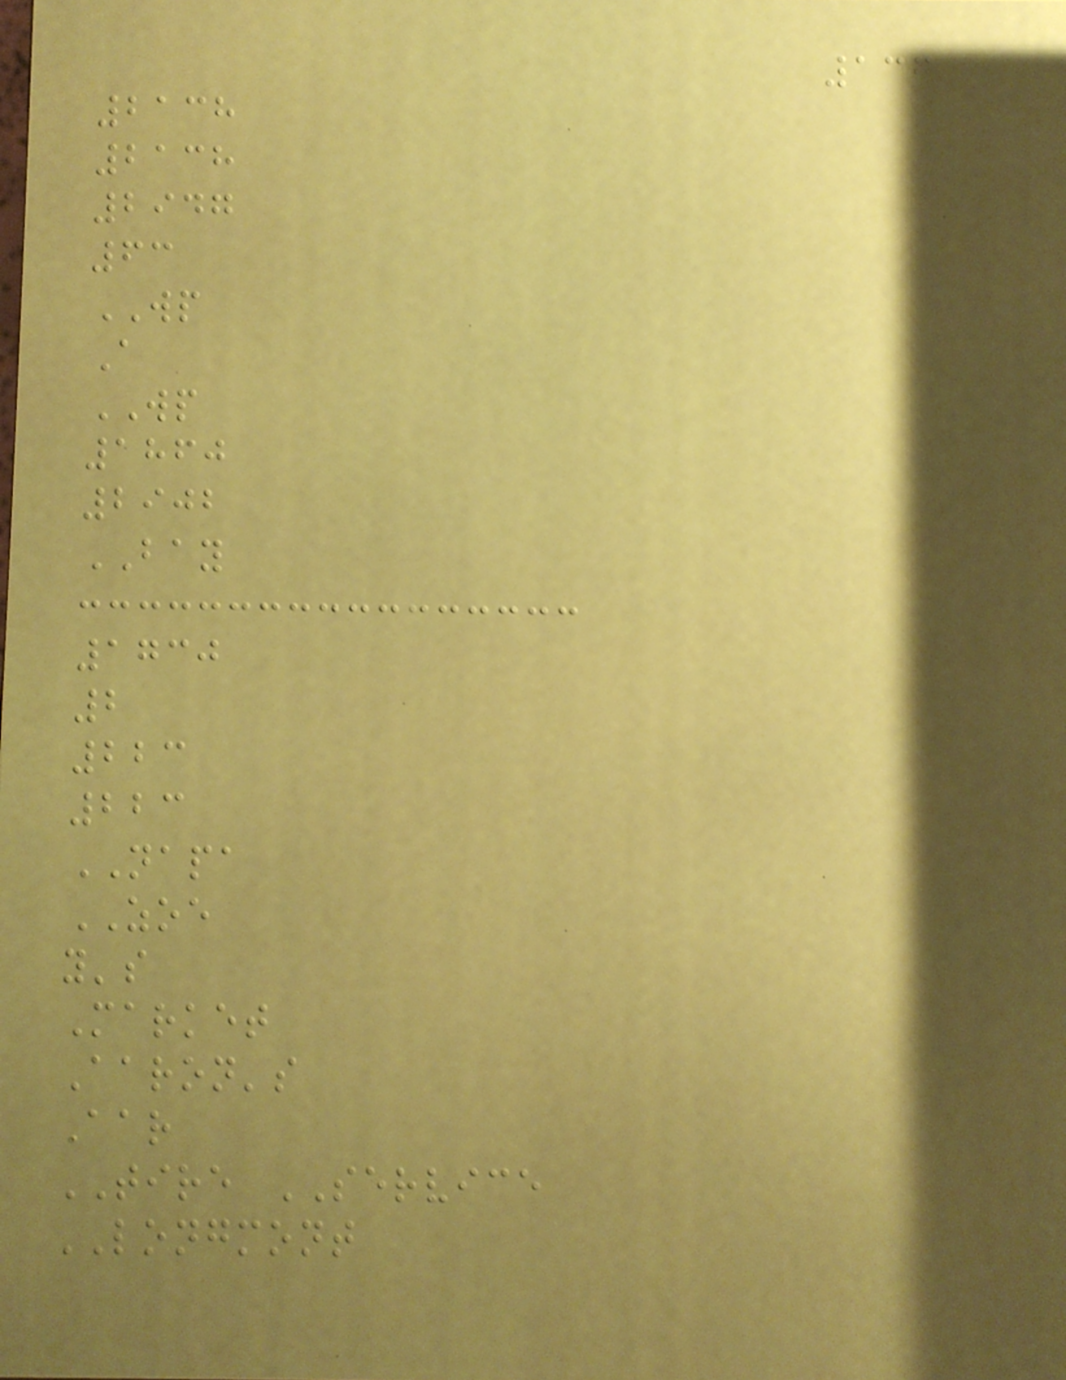137
2138
2138
2947
63
WP
A
WP
1860
2902
BAY
1730
2
223
223
NAPA
ZOE
y's
Market
Aaron's
Aar
TIRE SERVICE
LONGMONT
